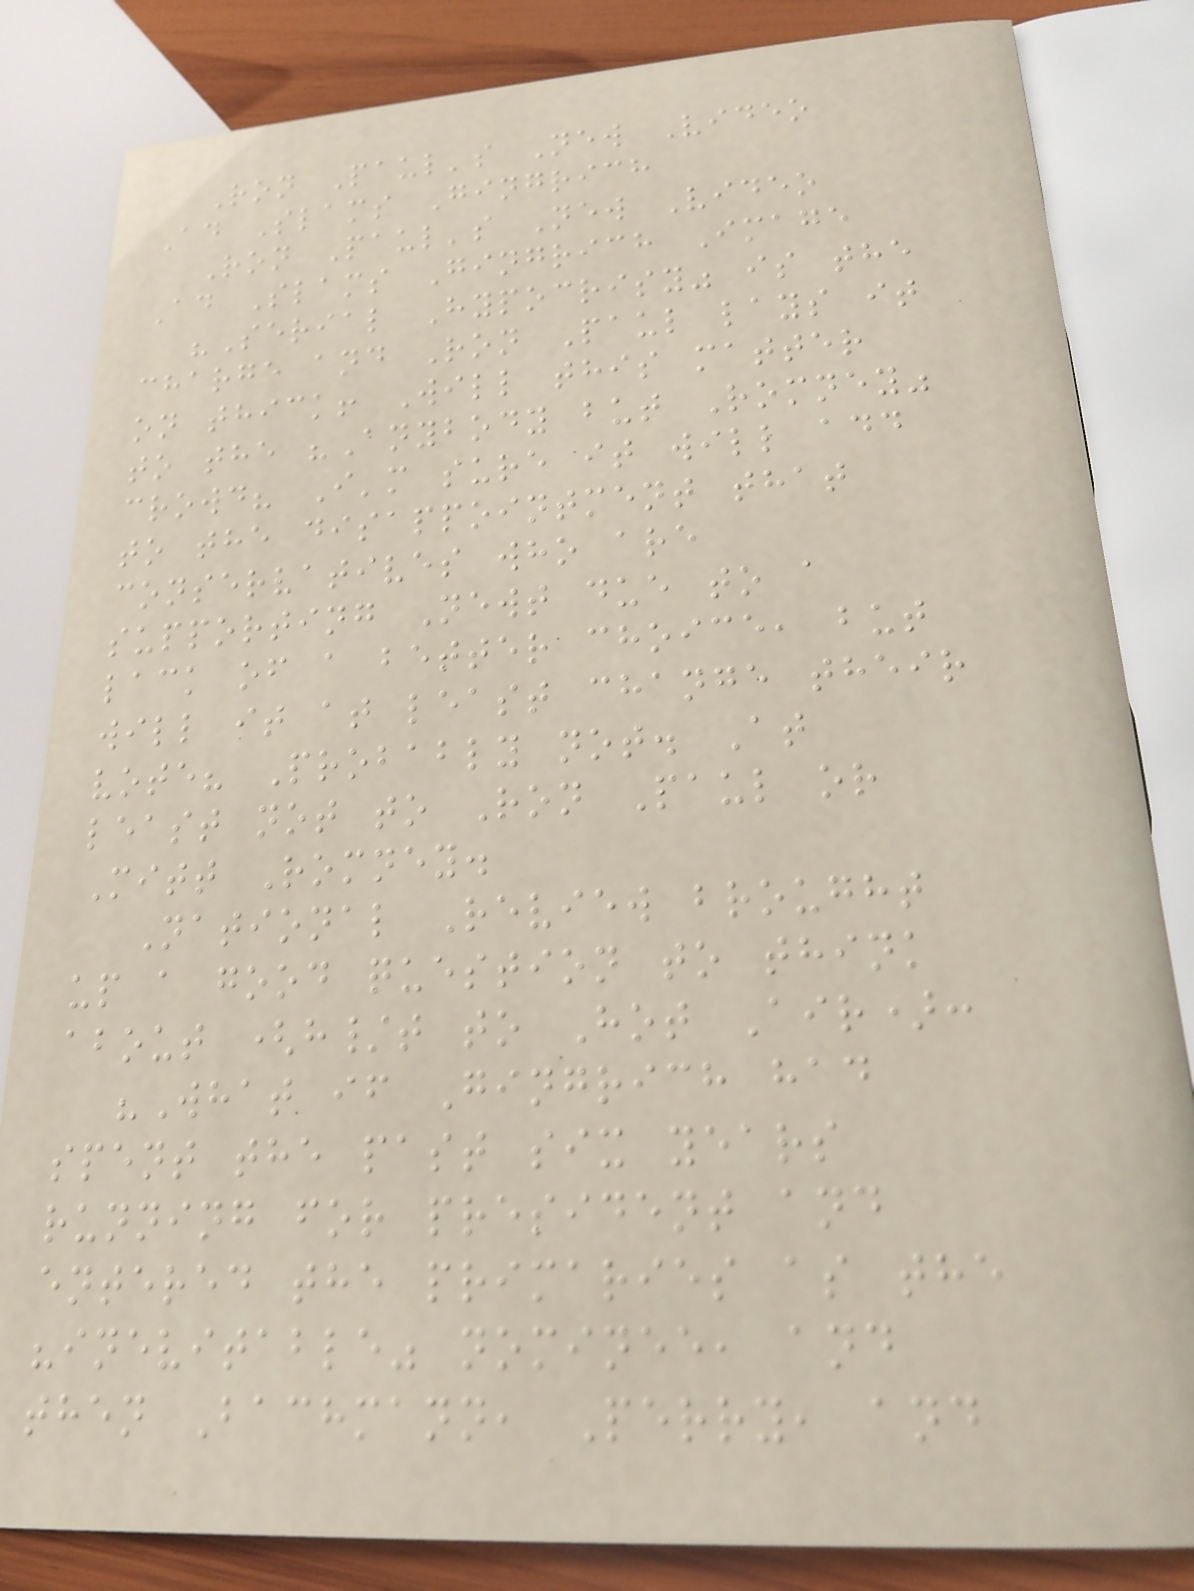Ron Paul's New Video
Ad Slams Gingrich
Ron Paul's New Video
Ad Slams Gingrich Image
"Serial Hypocrisy" is the
charge and Ron Paul lays it
on thick! Will this matter
to the "Anybody but Romney"
crowd? I'm sure it will add
to the disappointment that
conservatives who are
supporting Newt due to a
lack of a better choice, but
will it at least change their
vote? Probably not. At
least not to Ron Paul or
Mitt Romney.
National Review brought
up a good question to think
about (h/t to Hot Air):
"What if Gingrich had
spent the past six years
running for president and
entered the primaries as the
"inevitable" nominee, and
then Bachmann, Perry, and
